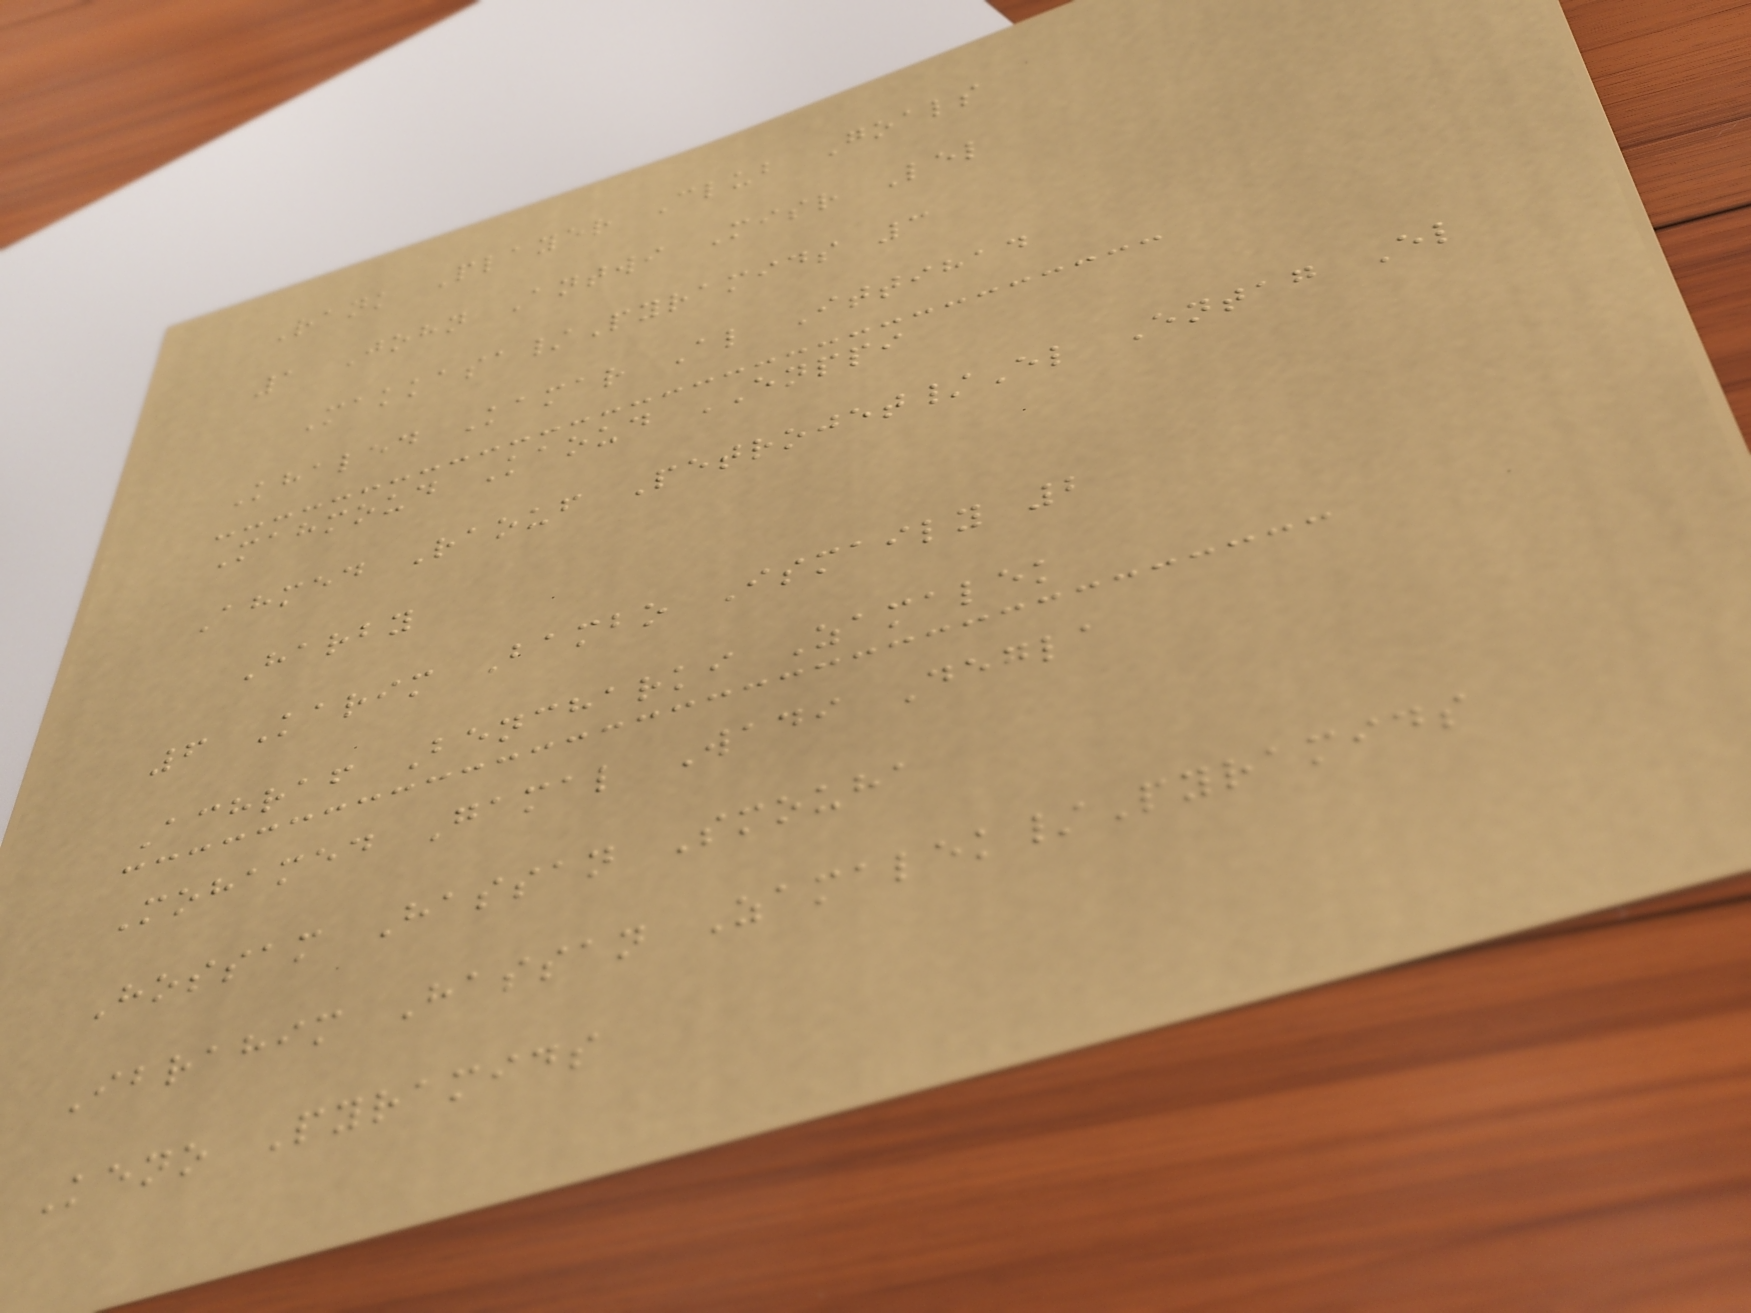Rank Player Club Goals
1 John Antwi Misr Lel
Makkasa/Pyramids 3
Khaled Kamar Al Ittihad
Mahmoud Kaoud ENPPI
Ahmed Raouf Petrojet/El Entag El
Harby
6 Karim Bambo Ismaily 2
Achraf Bencharki Zamalek
Mohamed Gamal Wadi Degla
Hossam Hassan Smouha
Ibrahim Hassan Zamalek/Pyramids
Keno Pyramids
